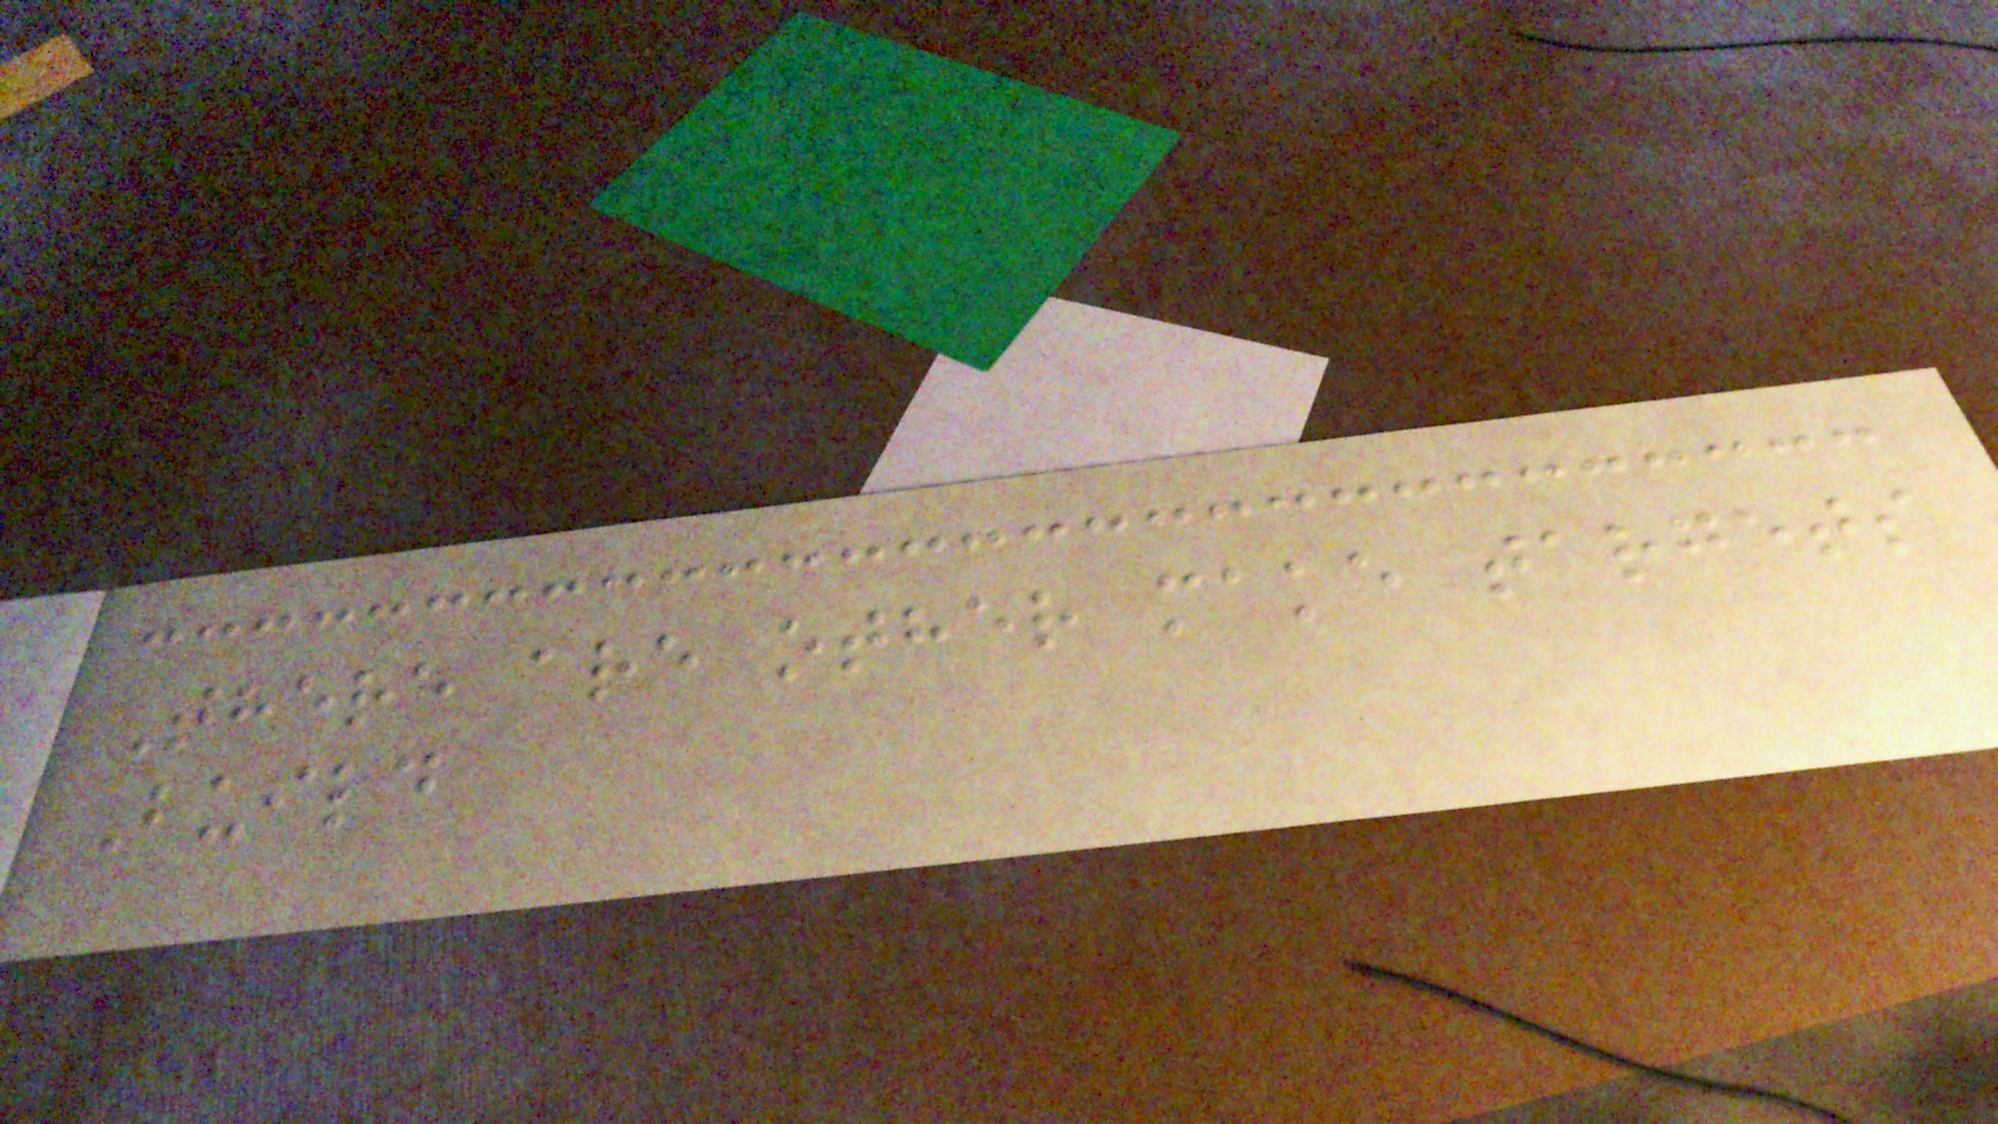There are other make targets
Build
